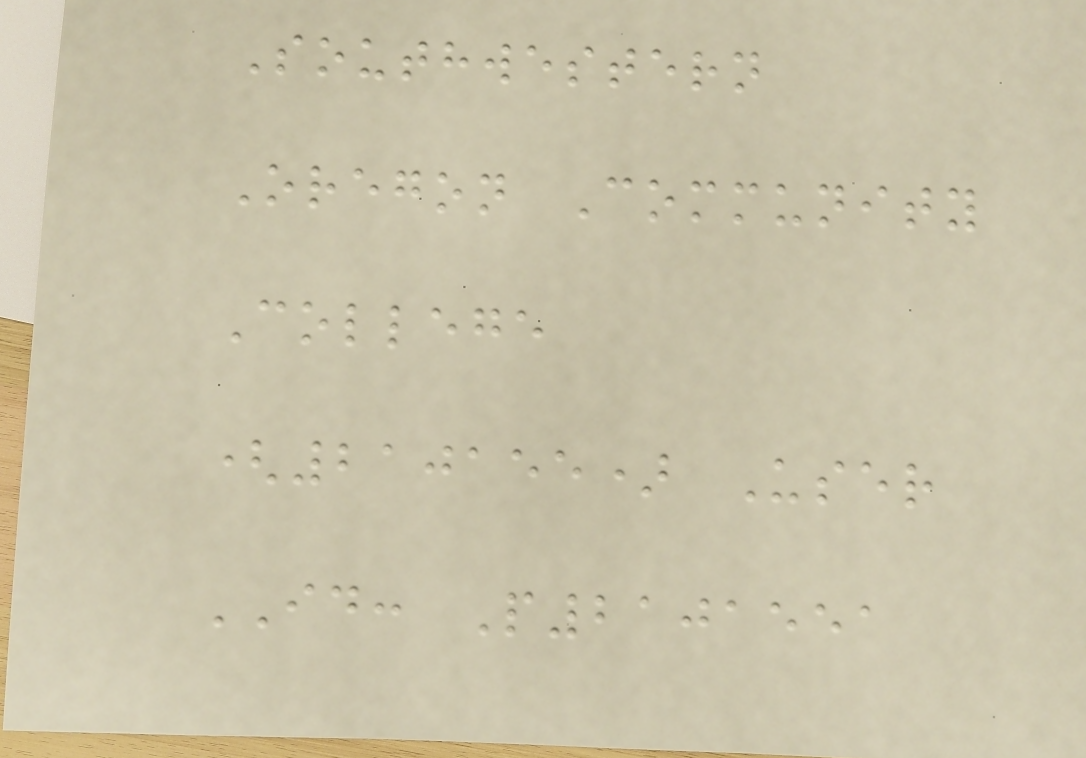Southwestern
Oregon Community
College
(210155) User
ID: P2101551
